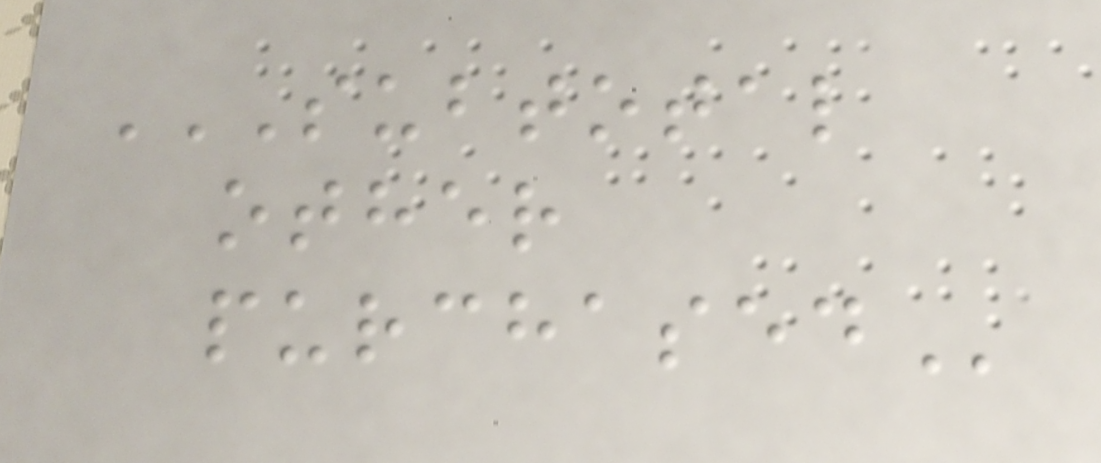SUBTOTAL
OTHER
PURCHASED
